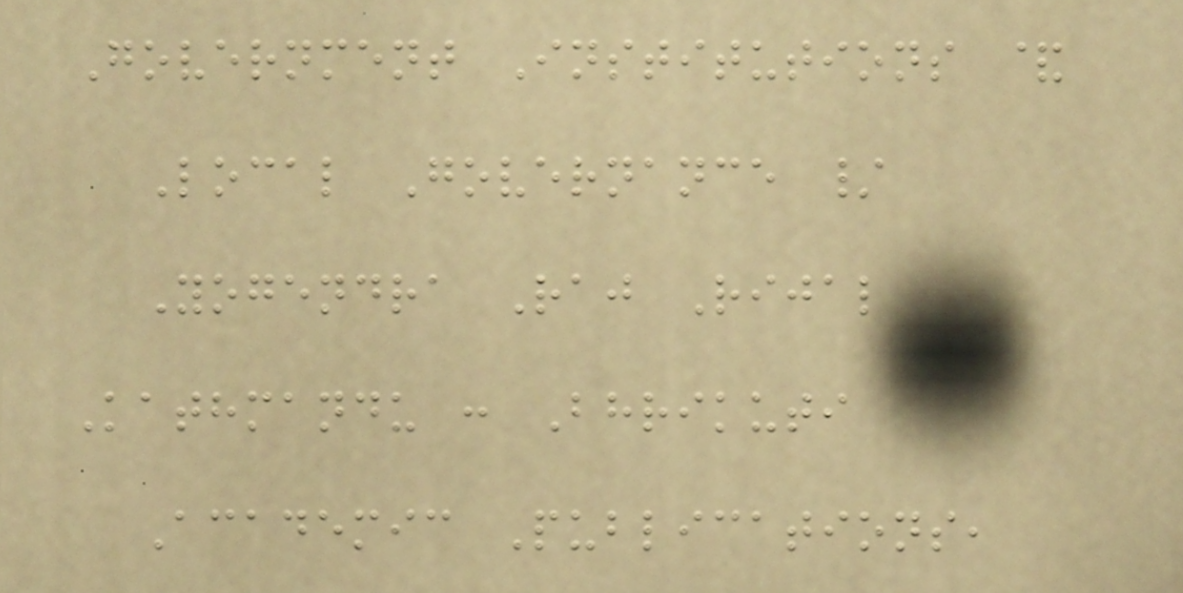Government Institutions &
Local Governance /
Yogendra Raj Rijal
Kathmandu : Bhrikuti
Academic Publications,
